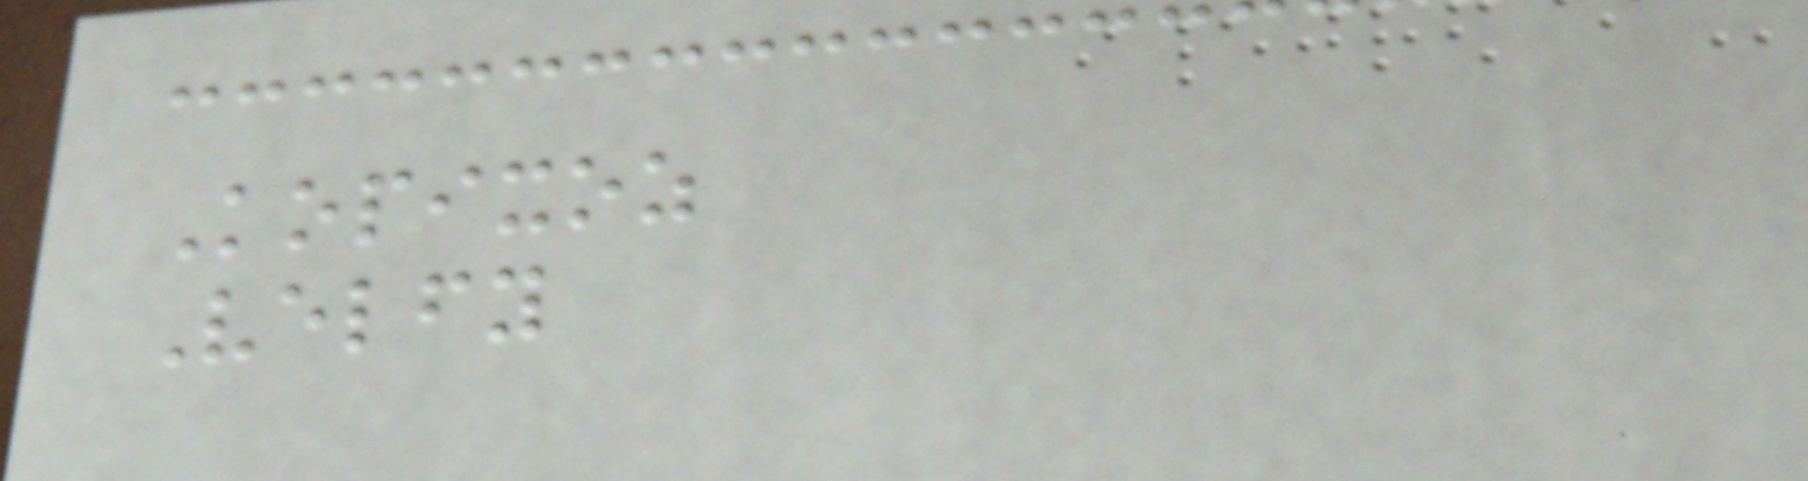Kopixoz
Velfy
